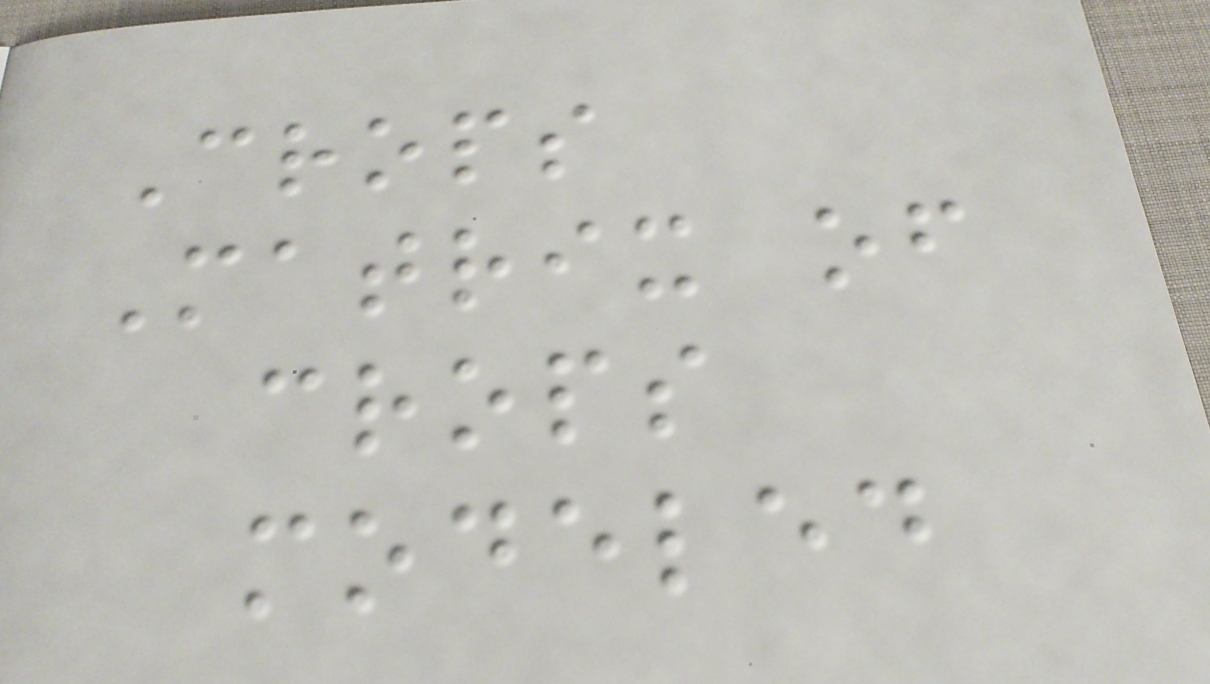Crops
Matrix of
crops
modeled
